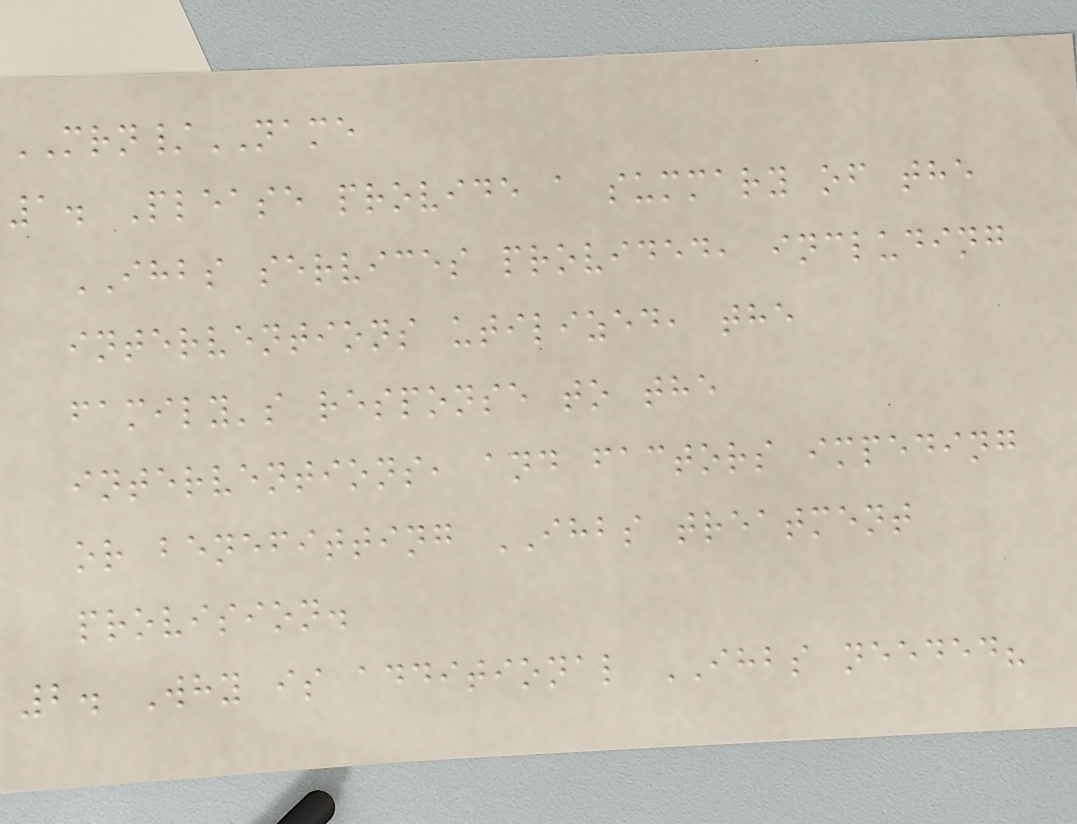MRN/NAME
1. Please provide a summary of the
IHBS services provided, including
interventions utilized, the
family's response to the
interventions, and factors impeding
or benefitting IHBS treatment
provision.
2. Why is additional IHBS needed?
